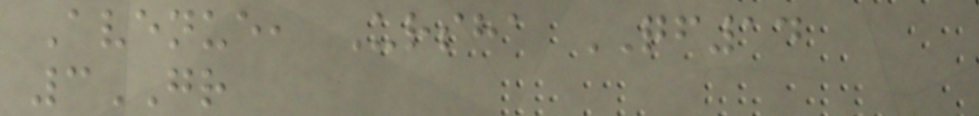Avenue, Ursha QF14
3GR
